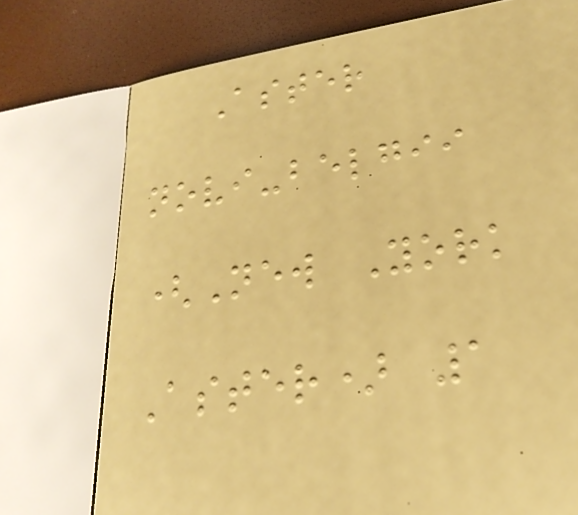Aster
novi-belgii
(New York
Aster) 1
